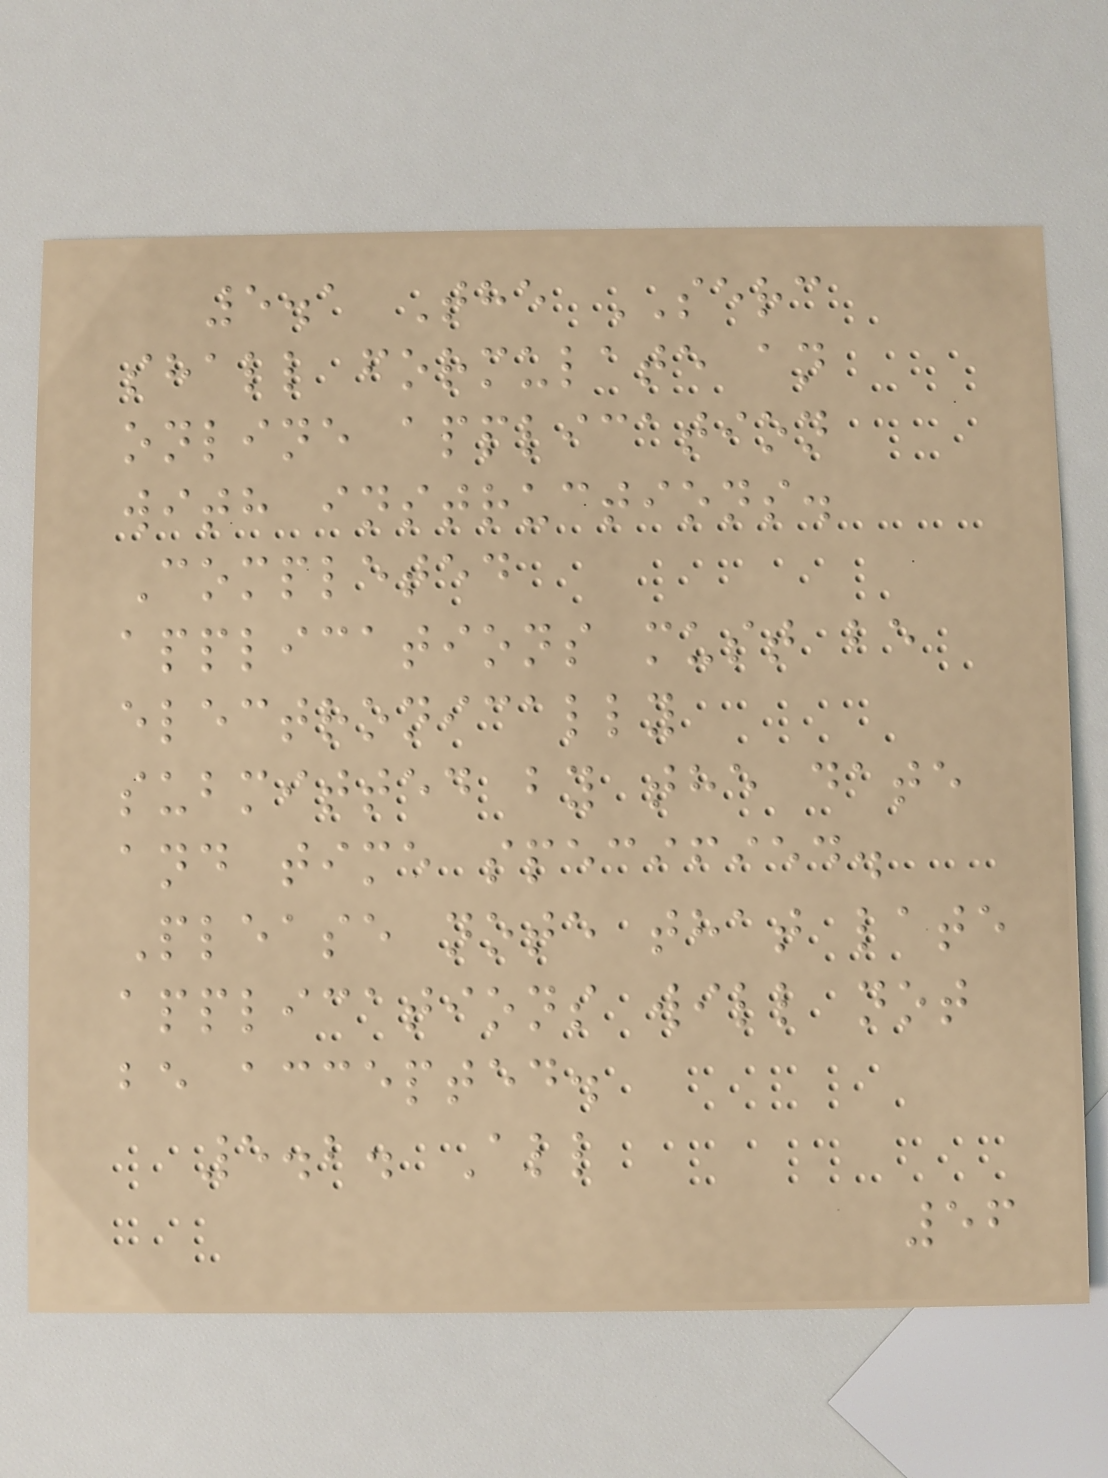5.1 The SERC
shall formulate an
online application
with instructions.
Completed
applications must be
electronically
submitted by the date
and time specified.
Please note that late
applications will not
be accepted.
5.2. All
56
